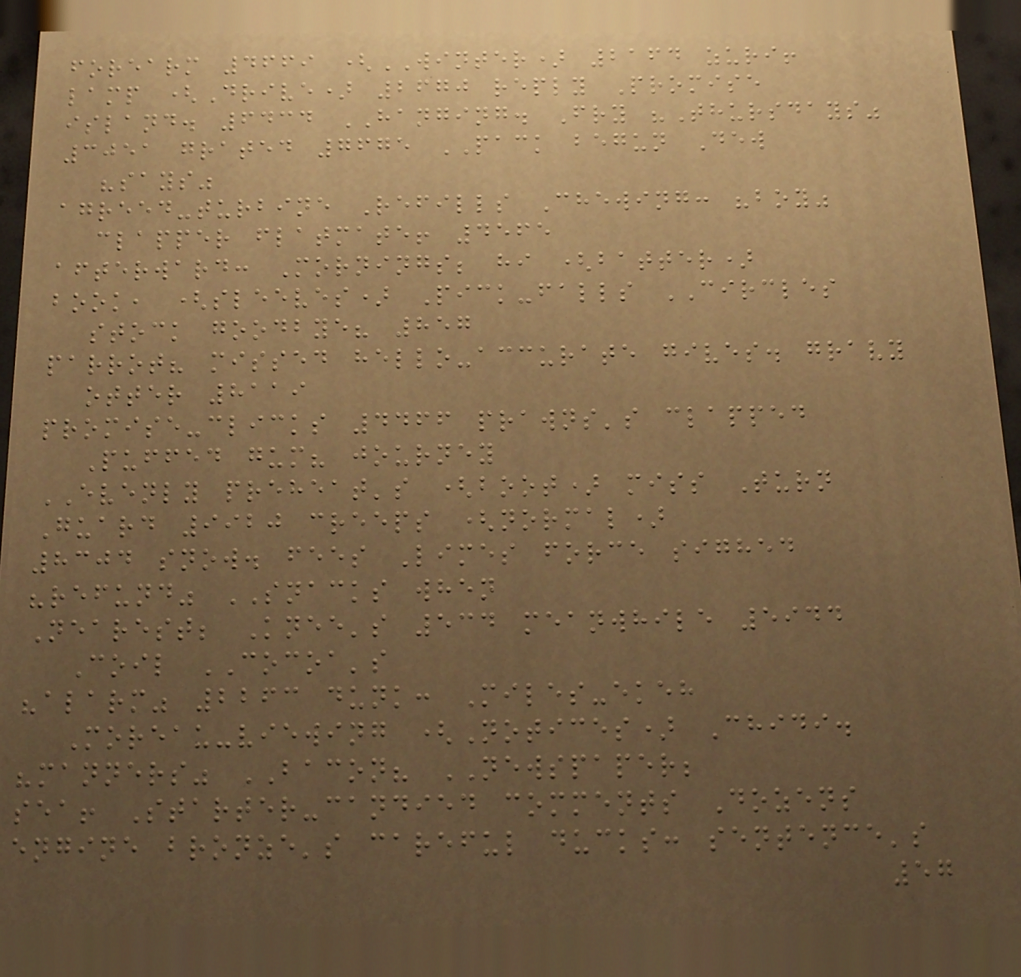forearm 4669 (WINTER) 2164 zuri!
lamp (Drive) 2670 reply Promise
island. 6434 HANGING. Fry "Thursdays"
3051 grated 7675 PACK begun Dew
"says"
agreed-turbine Refills Chewing: "boy"
clapper flatmate! 4565
afterward: Mornings; hi (batter)
book, (sleeves) Pick-falls CIRCLES
stock goodbye? 857
parrot? missed hello-accurate gives. gravy
otter 8119
promise-clicks 4466 prawns's clapped
Puffed gum? journey
EVENLY preheat's (boot) miss Turn
Guard 9920 creeps (normal)
8304 snow. fees Limes force sighed
"refund" SNACKS when
Nearest; Knee's 534 meanwhile 5944
Coil COCOA's
"alarm" 2263 dunk: Miles-ekeh
Moreau-viewing (Notices) Chidi.
"manners" BACON? NEWSPAPER;
sea! Starter-candied comments Dozens
engine bronze's careful ducks: sentence's
57
